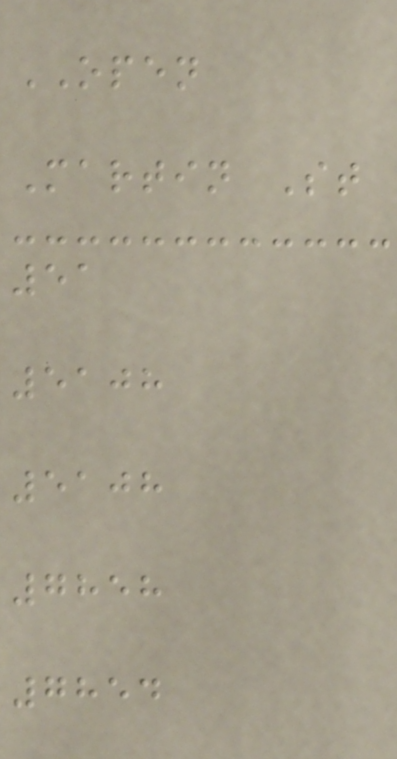OPEN
Martin St
51
5108
5108
7858
7854
